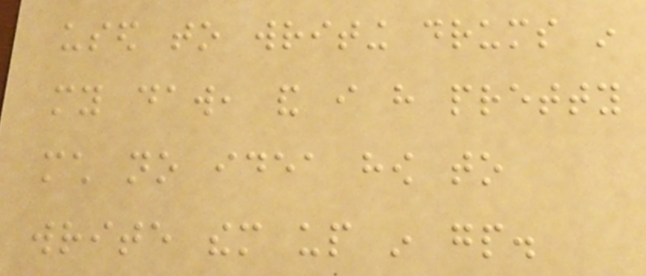used to writing drums in
my daw, and i have pretty
much no idea how to
write them up in gp.
